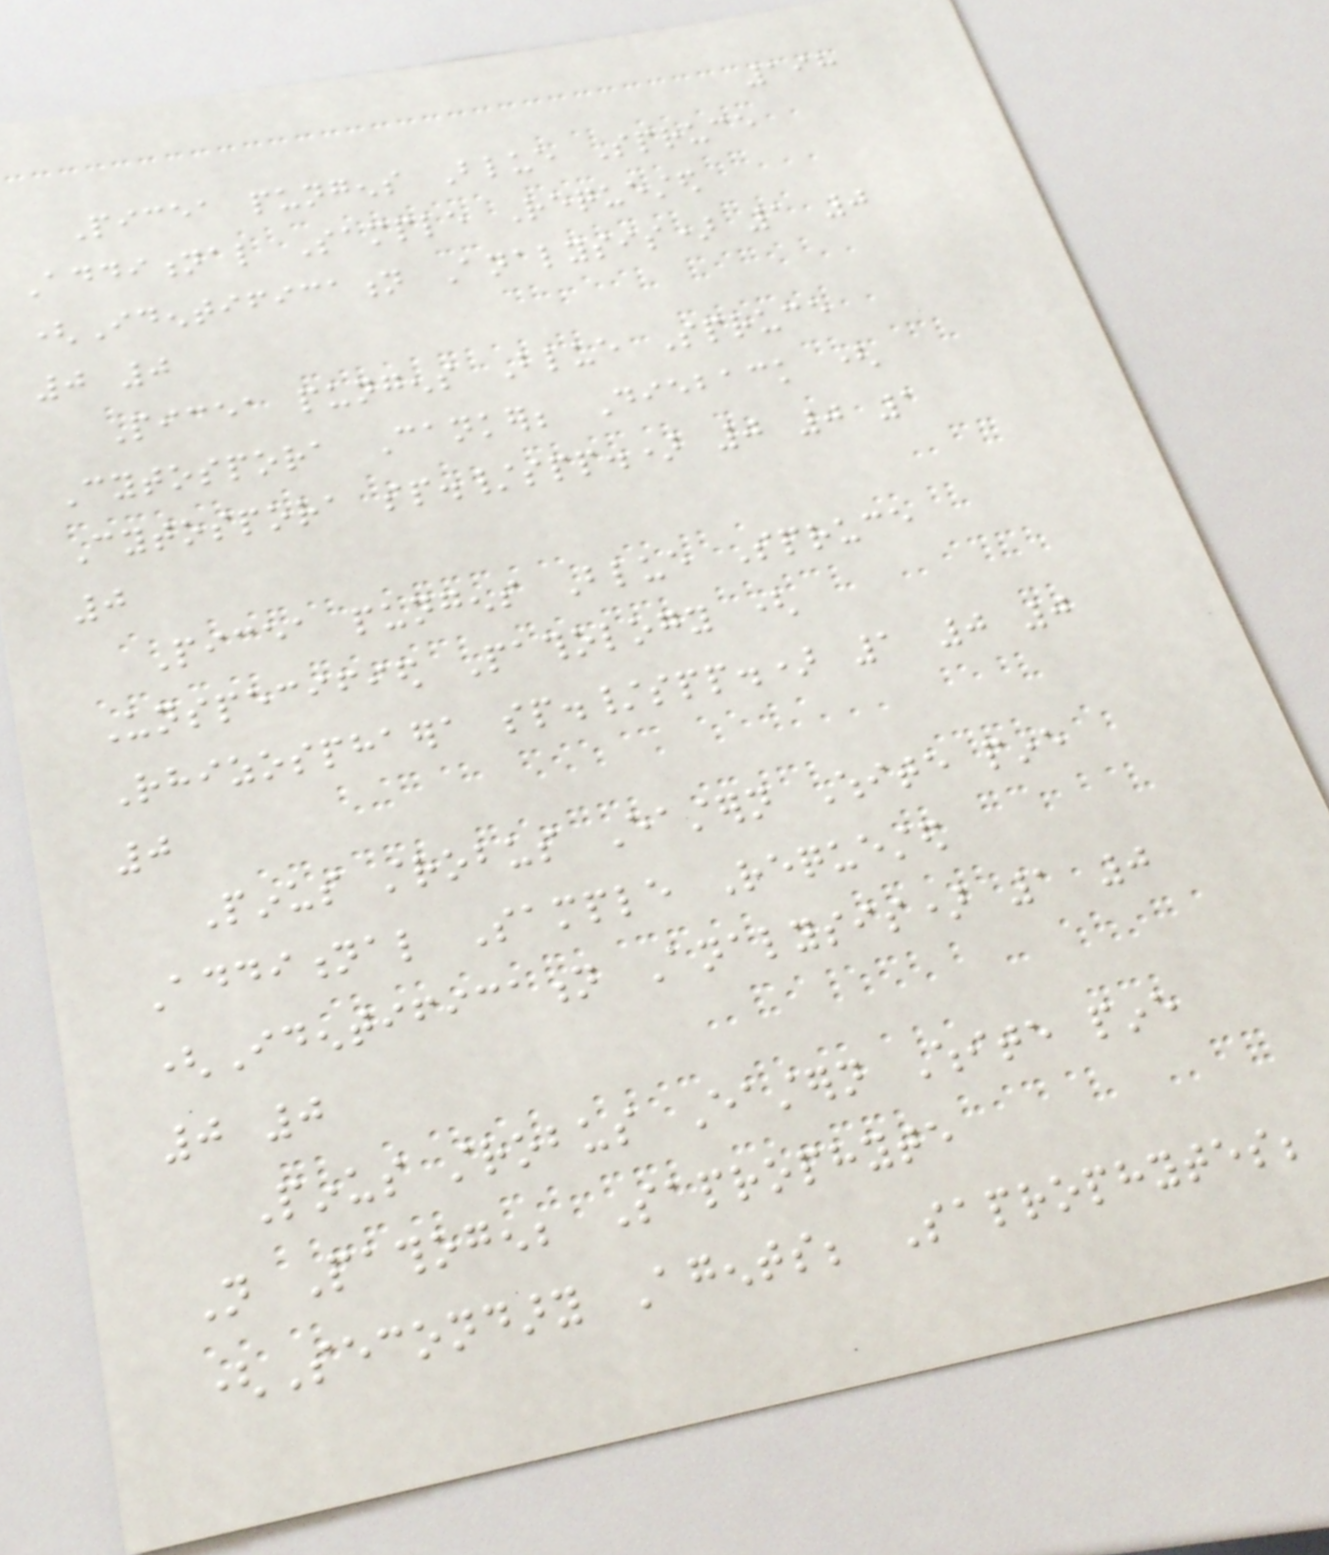198
Picea pungens Blue Spruce
Additional Sample Requested
(Identification Analysis) 1 0
0 0
Picea pungens Blue Spruce
Cytospora Canker; Dieback (
Cytospora sp./spp.) 0 0 1
0
Picea pungens Blue Spruce
Unspecified Pathology (
Rhizosphaera sp./spp.) 1 0 0
0
Pinus strobus Eastern White pine
Additional Sample Requested
(Identification Analysis) 1 0
0 0
Pinus strobus Eastern White pine
Not Pathogen; Saprophyte
(Secondary Agents; Saprophytes;
